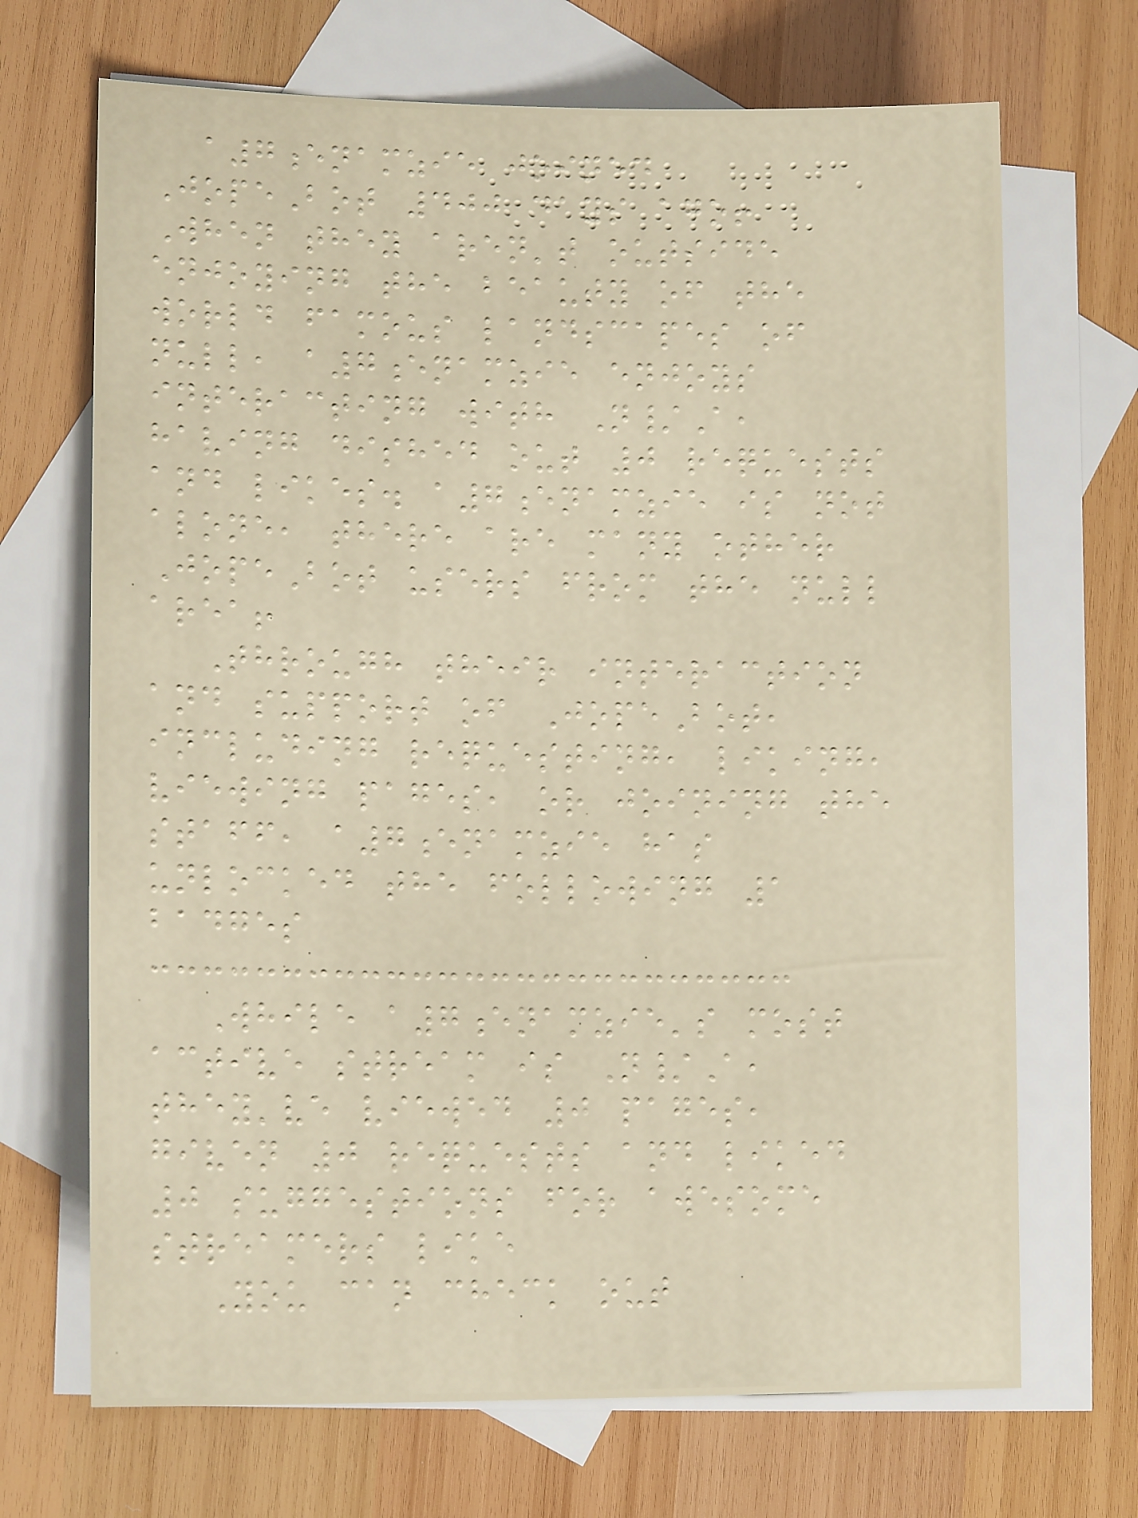a7enamzie joined
JopeBot 400 days ago!
When they aren't outside
enjoying the beauty of the
world famous landscapes of
null, a7enamzie enjoys
interacting with N/A,
having dished out 0 requests
and likes. a7enamzie is not
alone, there are many other
JopeBot users from the null
area!
Through their interaction
and support of JopeBot,
including requesting, liking,
viewing pages, or joining the
staff, a7enamzie has
unlocked the following 1
badges
While a7enamzie's most
active stream is N/A,
they've viewed 0 pages,
given 0 requests and liked
0 suggestions for awesome
streamers like
You can check out
